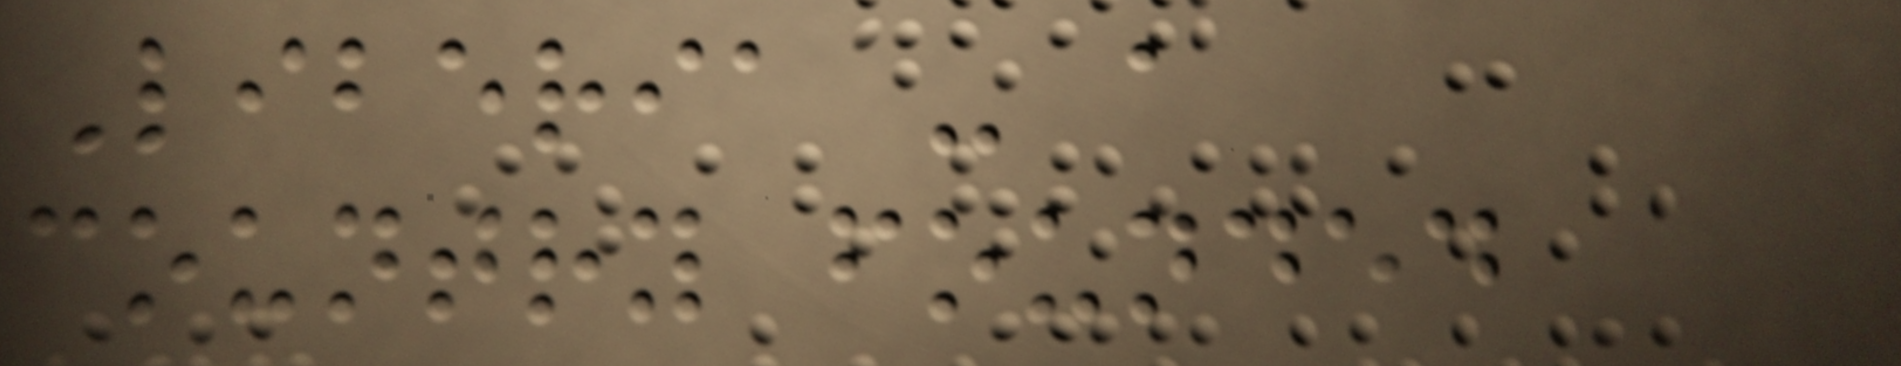Liberia - a
country founded
